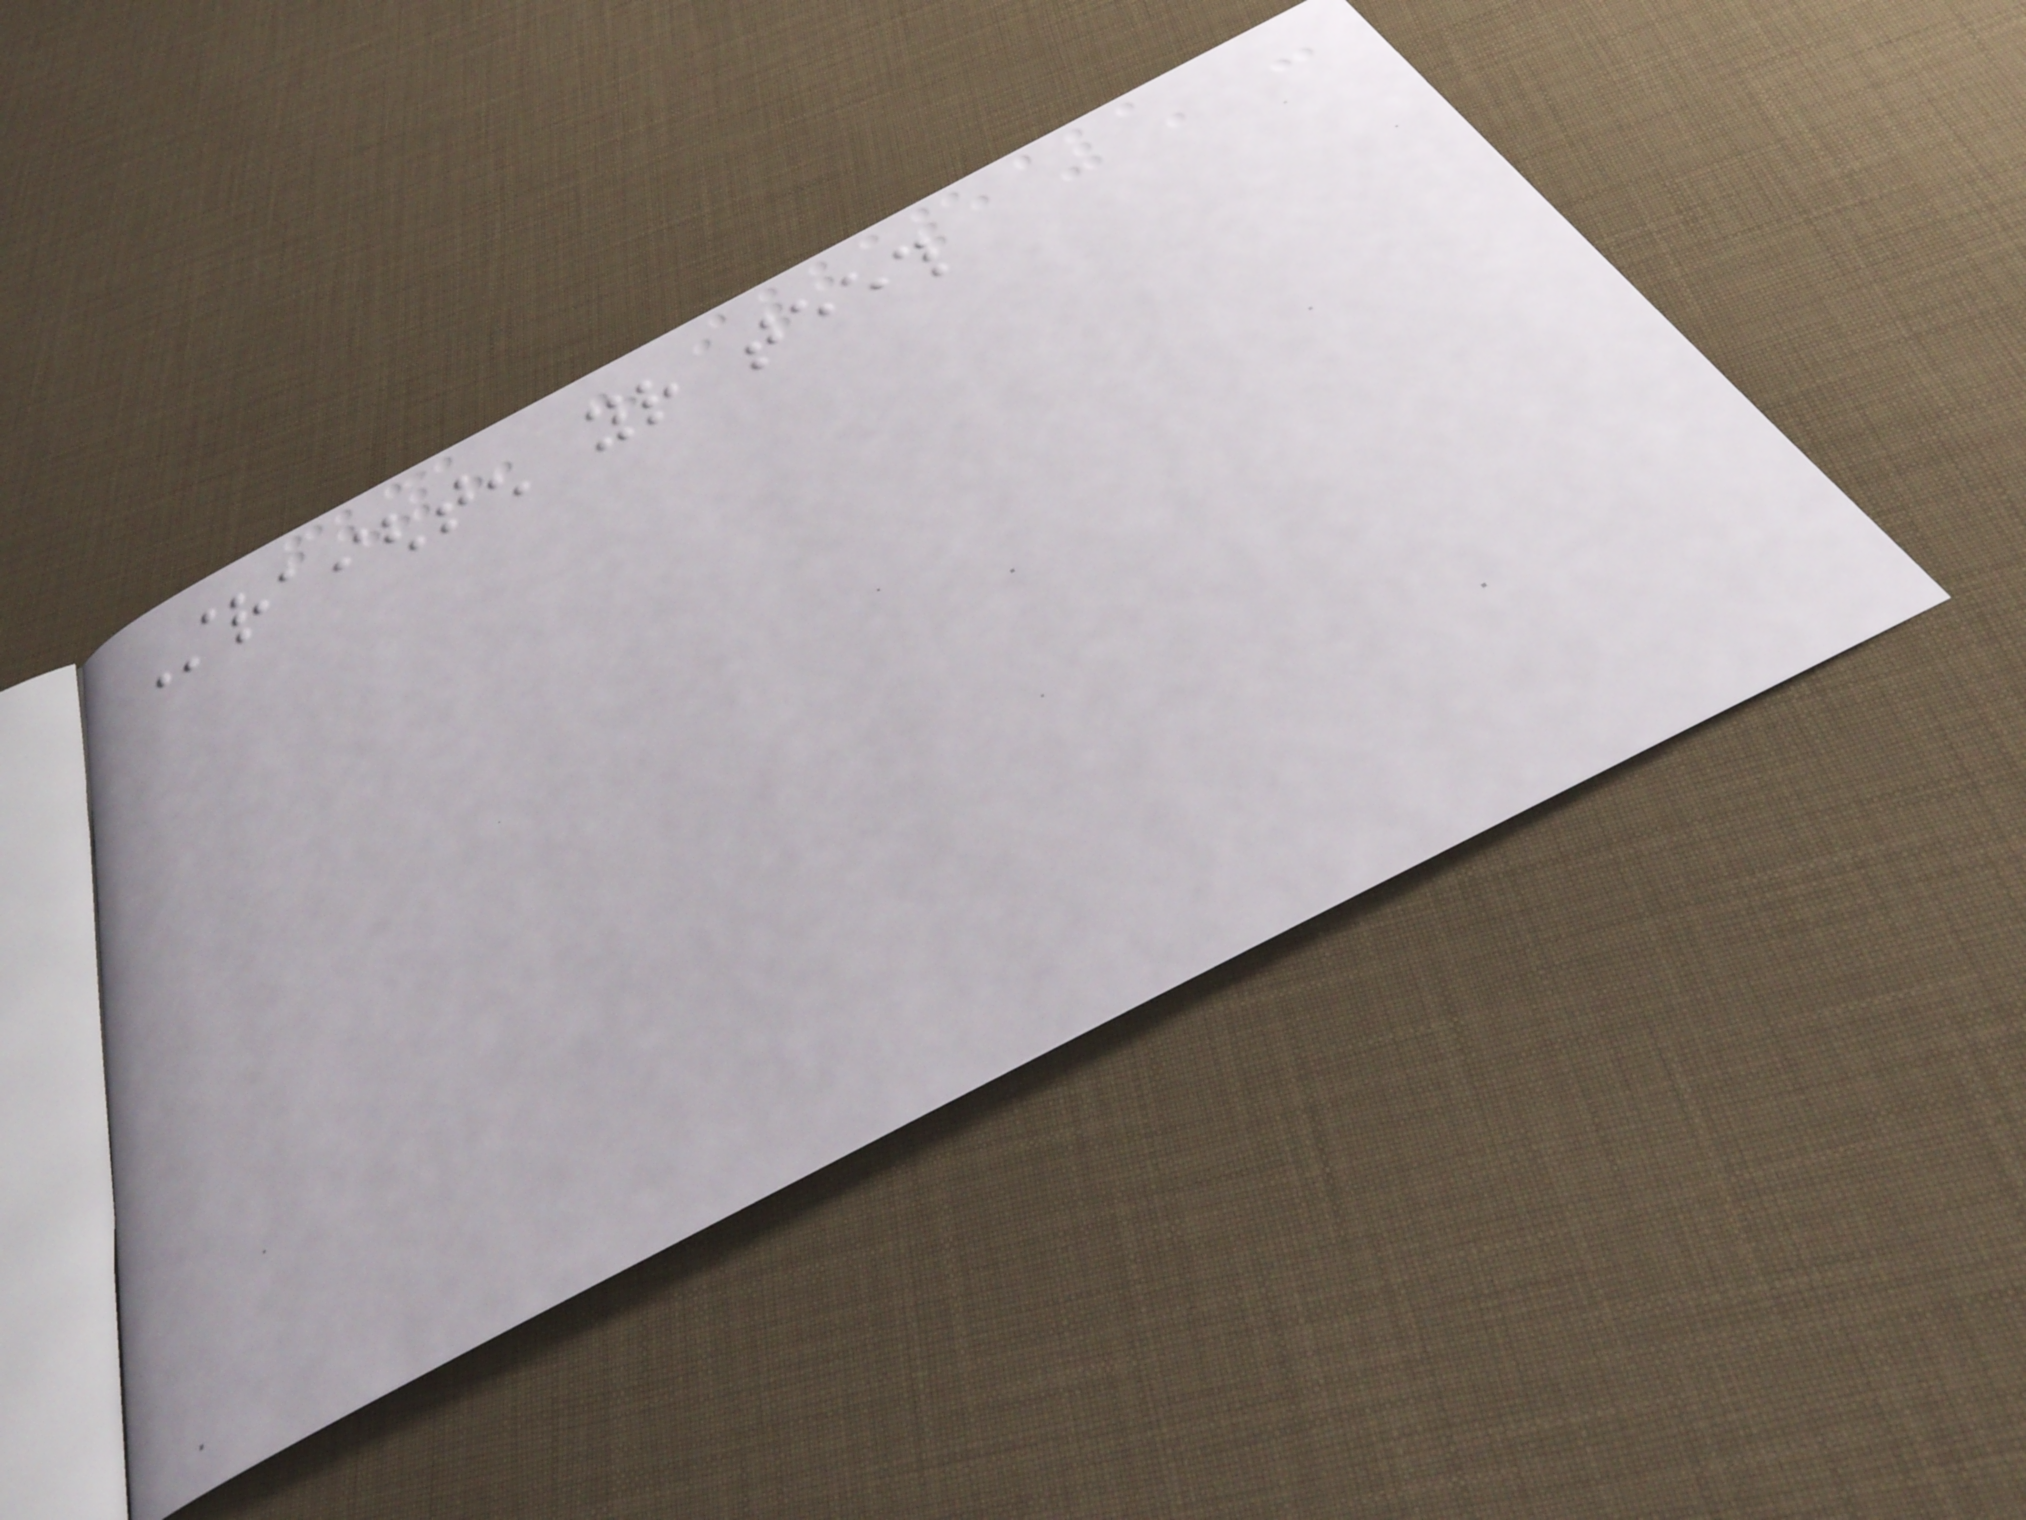Straighten your teeth
